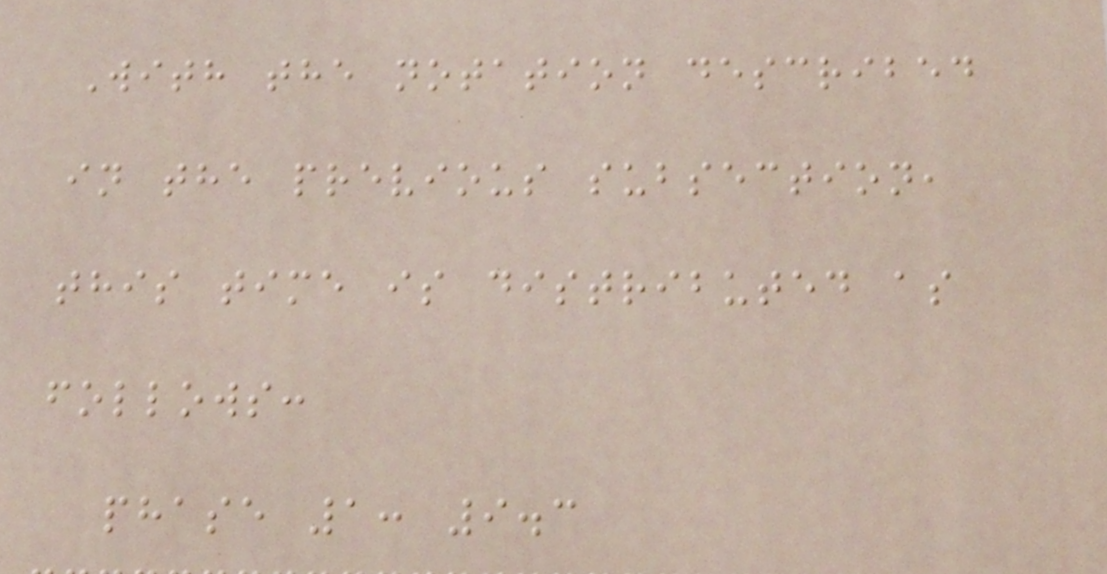With the notation described
in the previous subsection,
this time is distributed as
follows:
phase 1: 9.3
